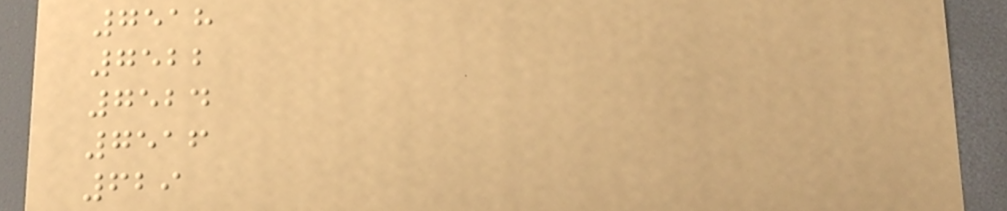7518
7522
7524
7516
629
